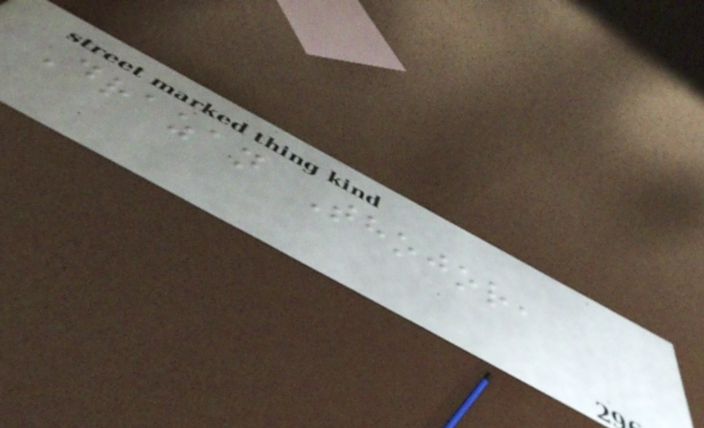Drazan Thojor,
